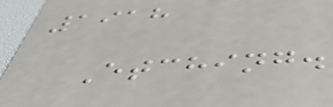1918
Etching.
